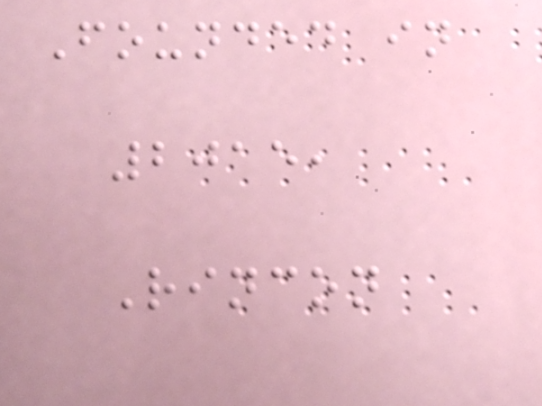Founded in
2015,
Rincon
